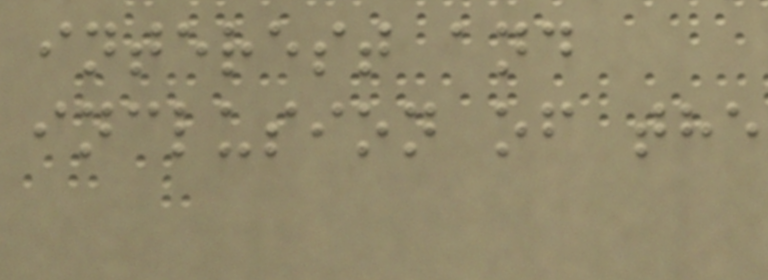interest and
inclusion of the
